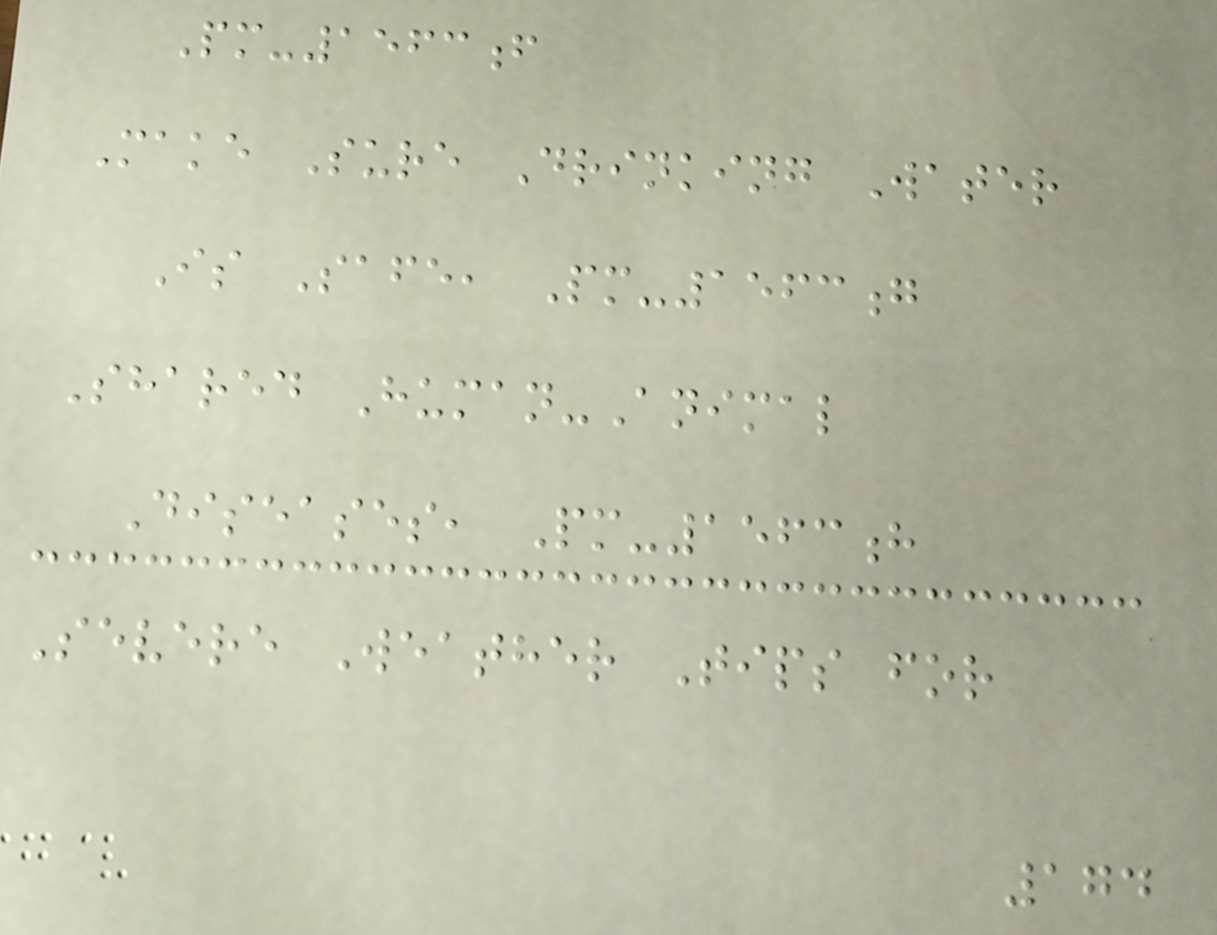Pm-1563f
Make Sure Drinking Water
Is Safe, Pm-1563g
Shared Human-Animal
Diseases, Pm-1563h
Severe Weather Tips for
174
